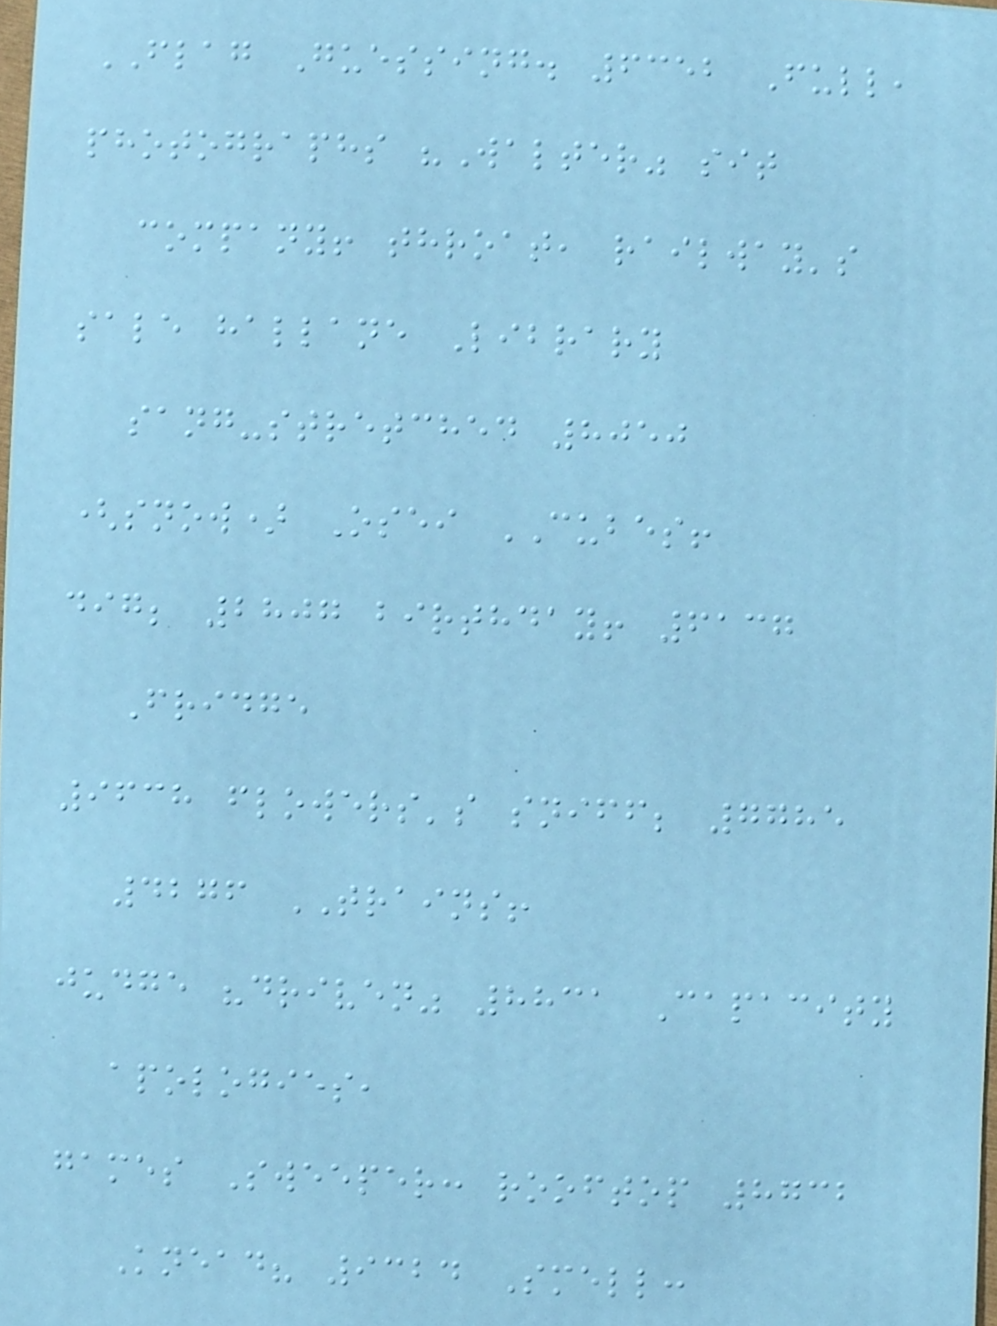FLAG Guessing. 6352 Full,
photographs "Walter" sit
company! throat, railway's
sale hallane Library
sang-stretched 8050
(snow) Osei CUBES!
dig; 2807 birthday! 6137
Fridge
9638 flowers's sniff; 7785
4276 TRAINS!
judge "driven" 8831 Capacity
apologies,
games Sweeper: rooftop 8732
Knead? 9324 Smell:
